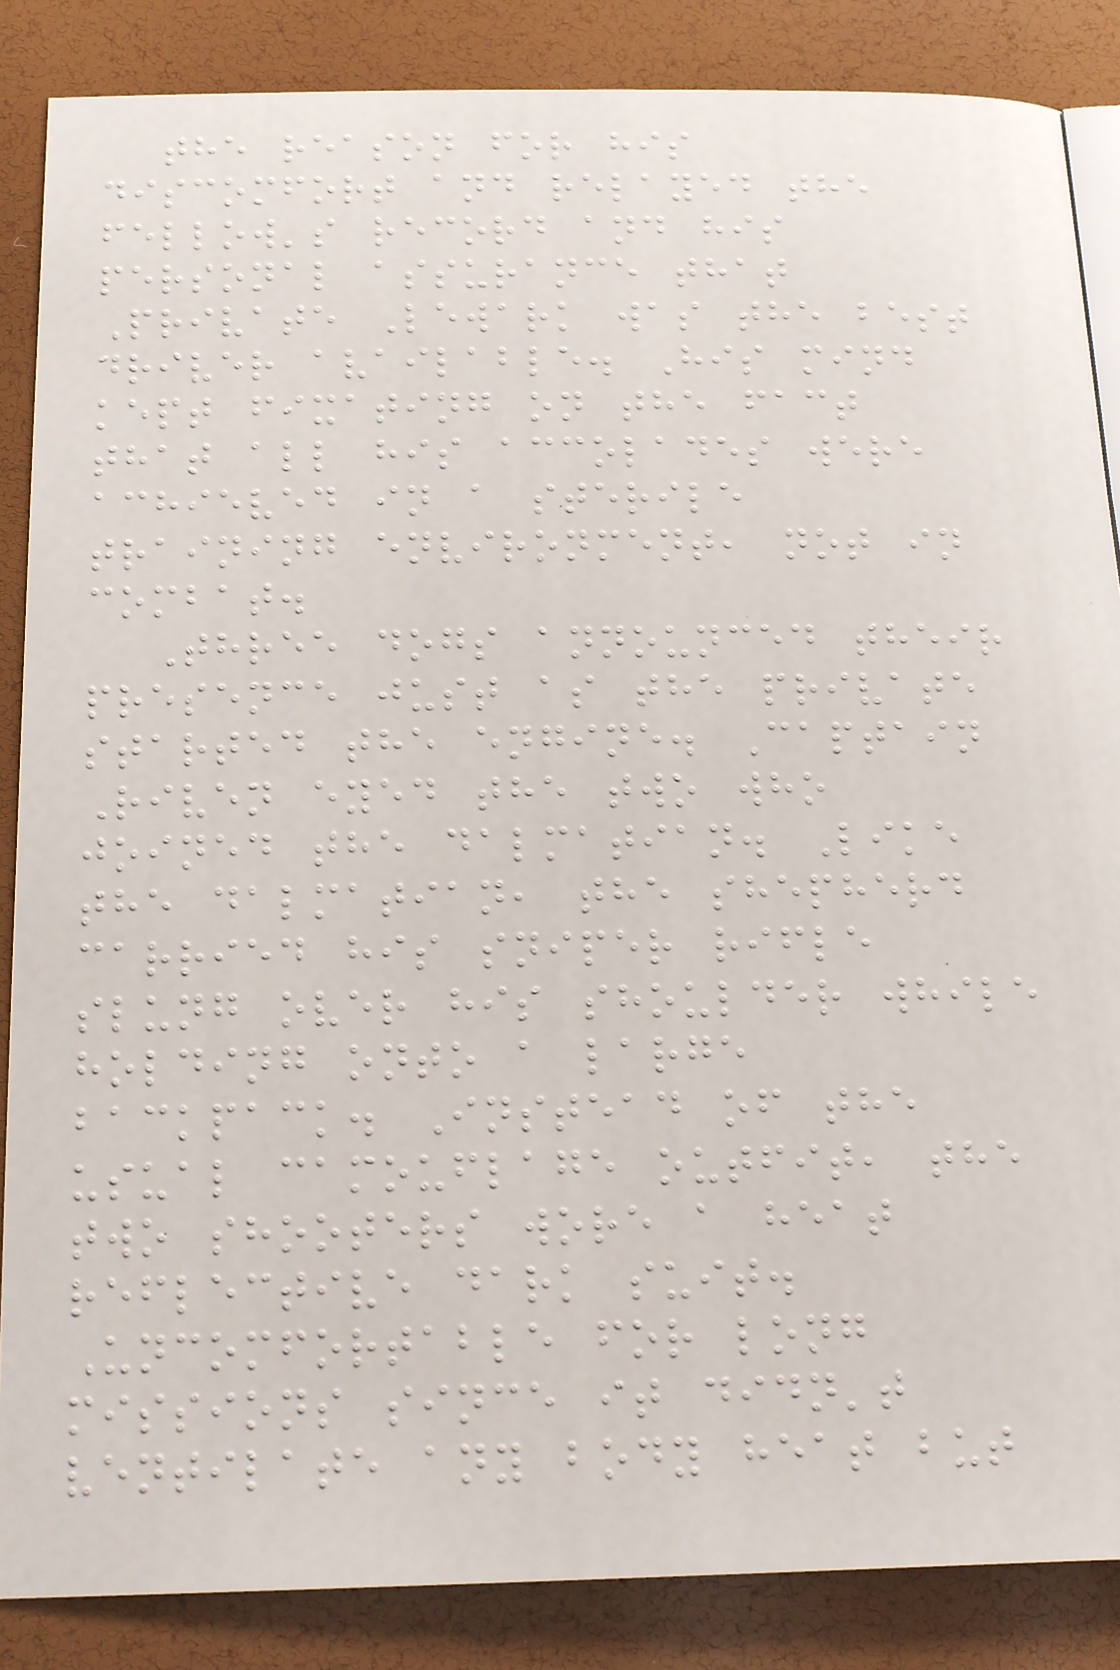the reason for his
discomfort and relayed the
fellow's record and his
personal assurance that
Private Lewark was the best
driver available. His mind
kept fixating on the fact
that all his accolades were
achieved in a sterile
training environment, not in
combat.
Three dogs announced their
presence just as the private
started the engine. Captain
Riven eyed the two who
joined the dalmatian. Like
the dalmatian, the shepherd
carried his sniper rifle
slung over his shoulder while
holding onto a large
backpack. Instead of the
usual camouflage outfit, the
two shooters wore a heat
reflective dark suit.
Uncomfortable for long
missions since it didn't
ventilate any body heat but
